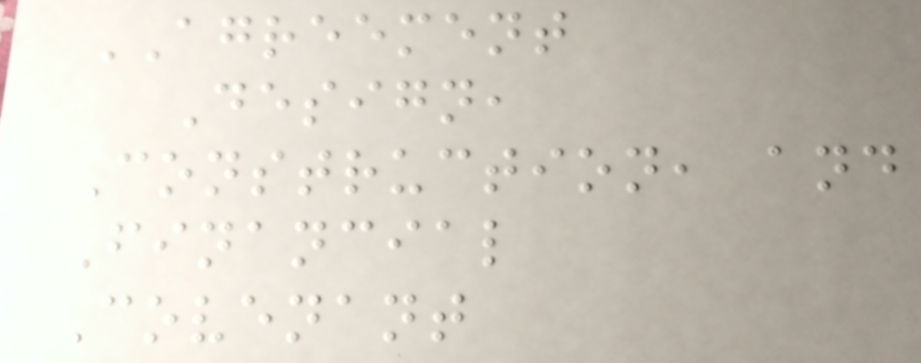AGREEMENT
Design,
Construction, and
Financial
Covenant
